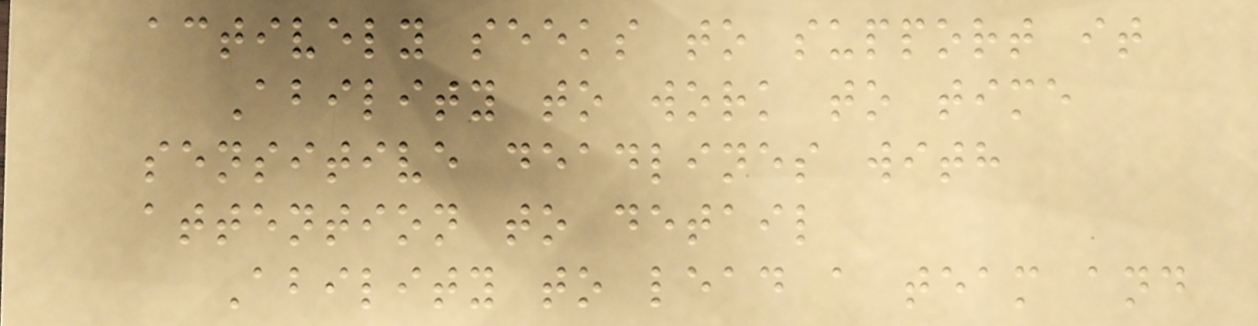actively seeks to support it
Ability to work to time
sensitive deadlines with
attention to detail
Ability to lead a team and
